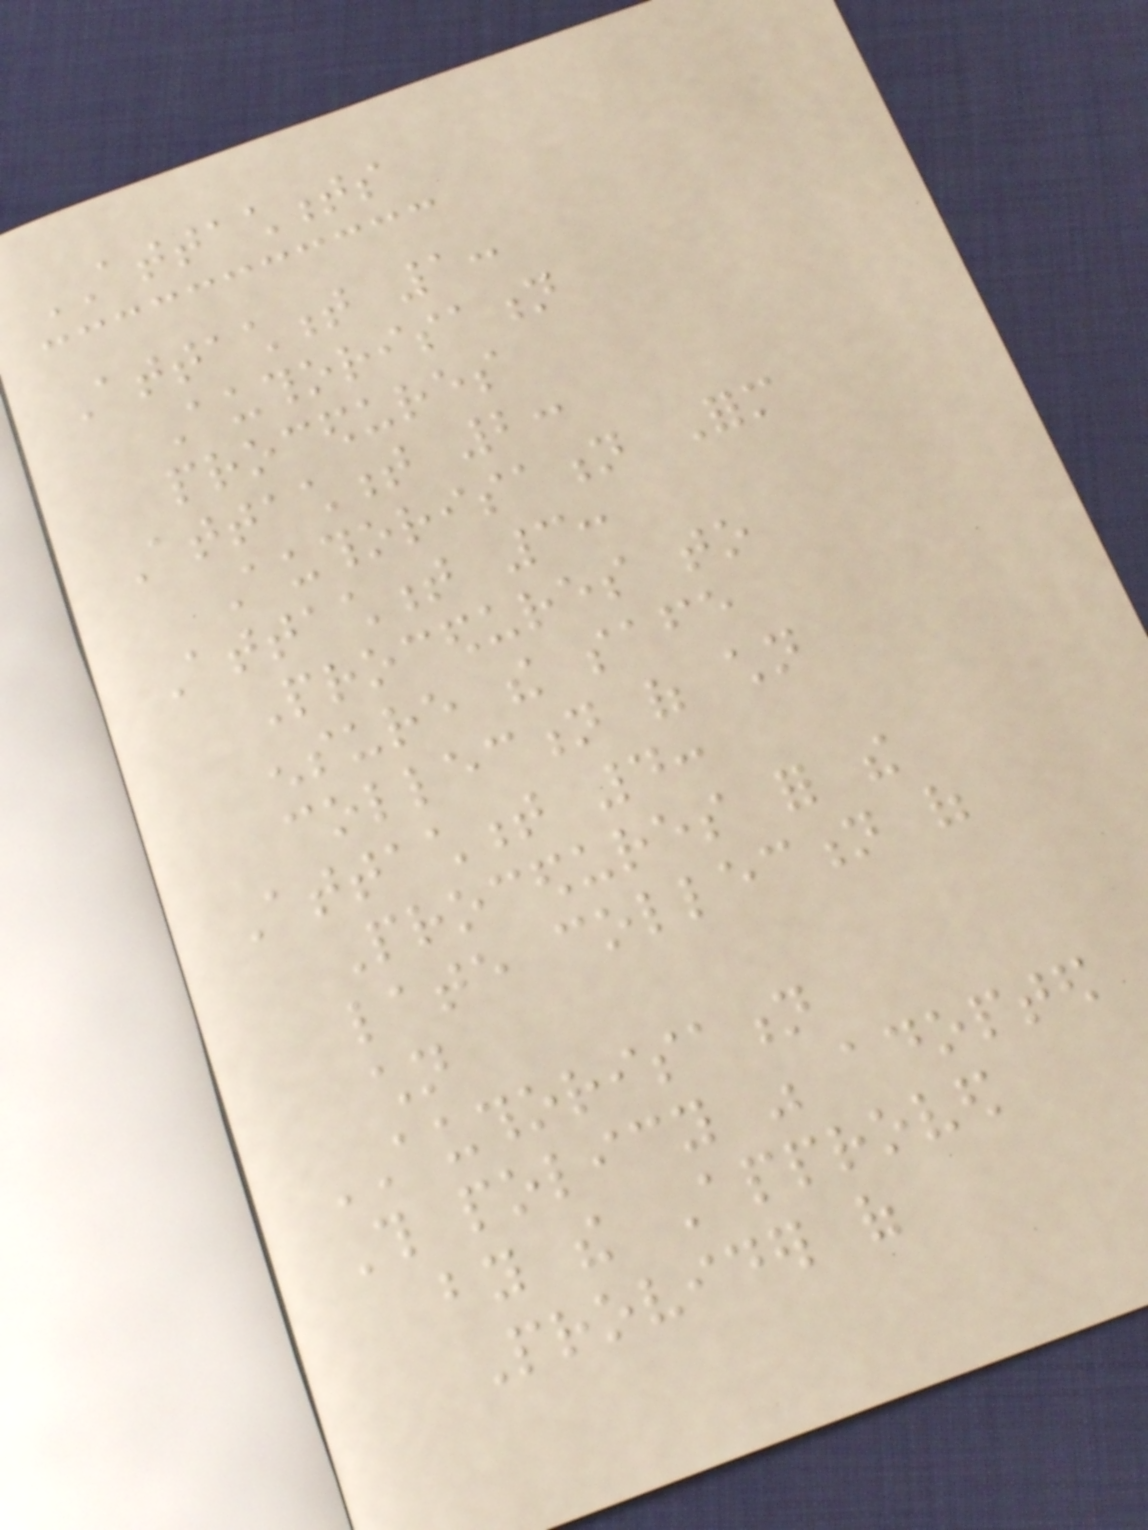ATTACHMENTS
Attachment 1:
Authorisation
procedures
Attachment 2:
Authorisation Form
Attachment 3:
Procedures to
ensure the safe
collection of children
Attachment 4:
Procedures for the
late collection of
children
AUTHORISATION
This policy was adopted
by the Approved
Provider of
